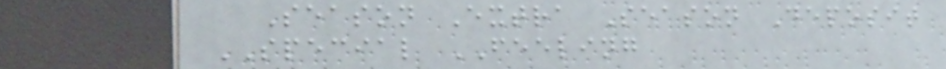Season Extra Season Deposit
SPECIAL FEELING
